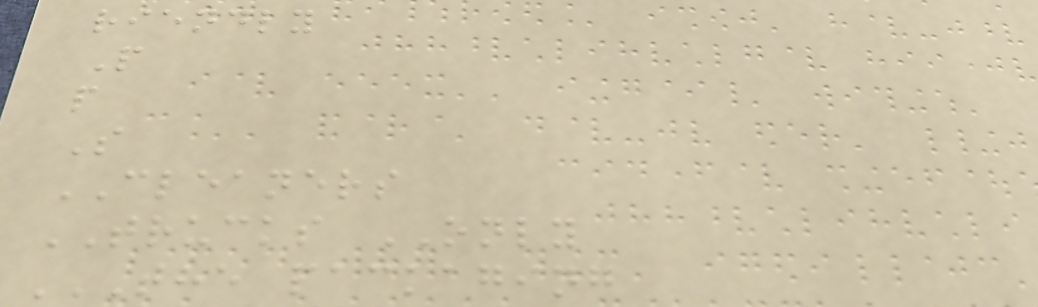riendly
P
p
S
CLEANERS
TRUCKS ONLY
THE PACKAGING
